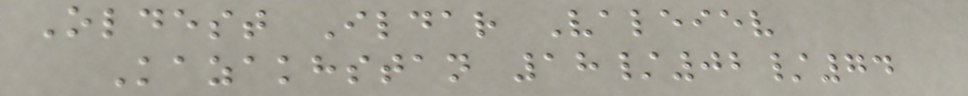Oldest Ildar Valeiev
Kazakhstan 18/02/74
